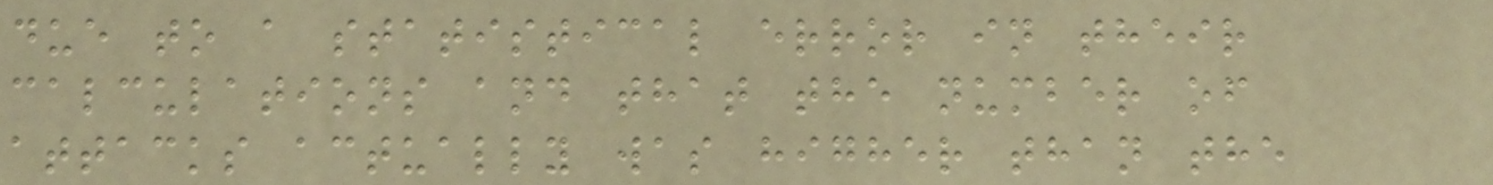due to a statistical error in their
calculations and that the number of
attacks actually was higher than the
